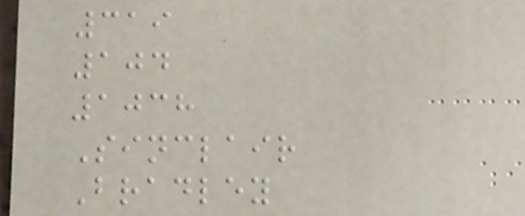319
104
1038
Sinclair
Bradley
